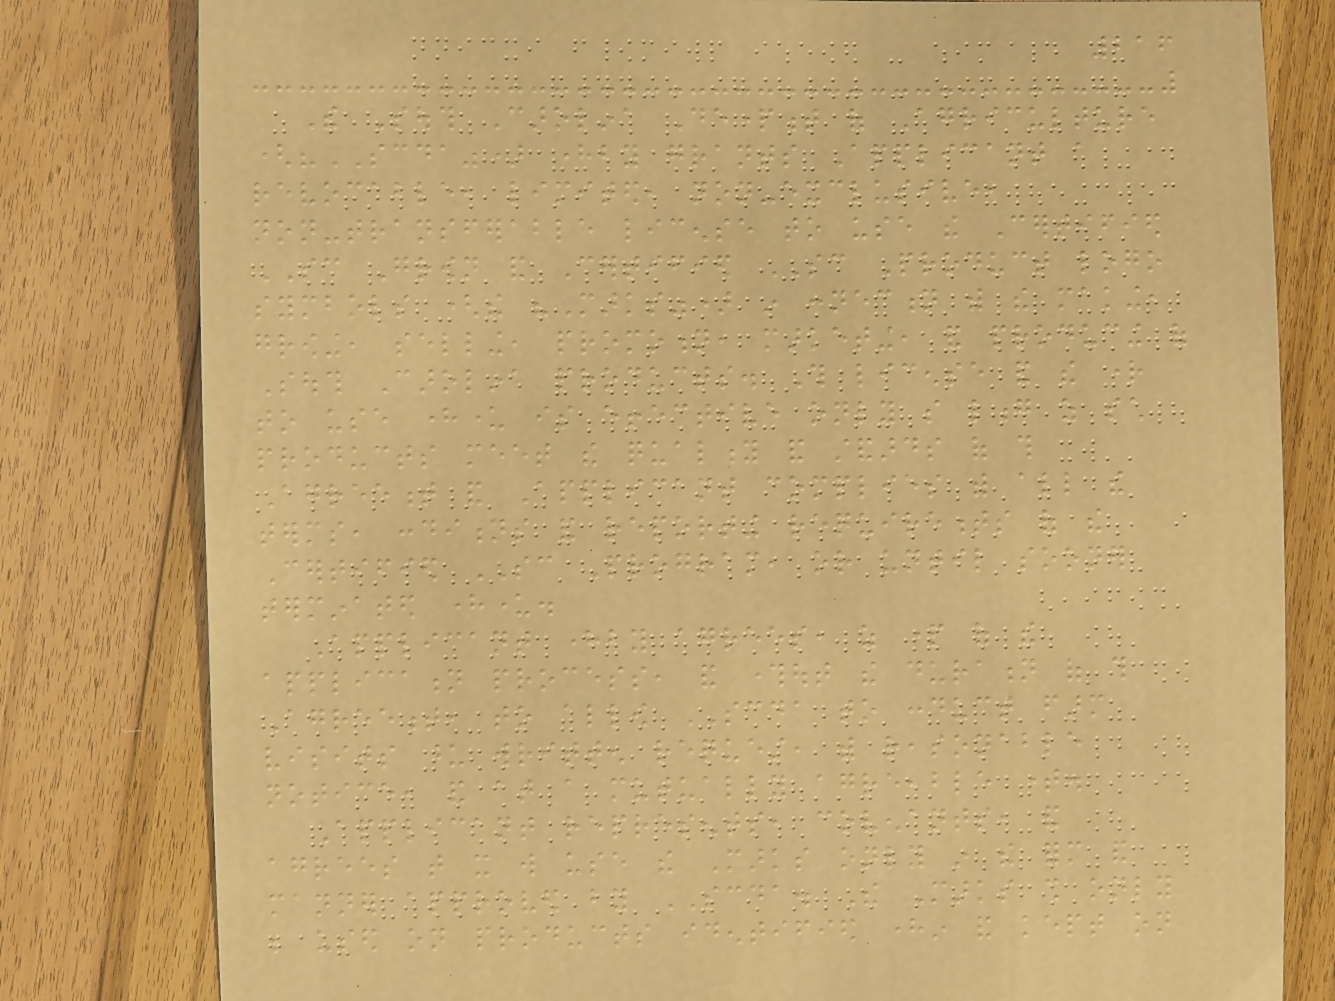216
The South Carolina Department of Agriculture
("SCDA") hereby grants Applicant a
revocable, limited, non-exclusive,
non-transferable license to use the Certified
SC Grown and Certified SC Product logo
symbols (the "Marks") in connection with the making,
growing, selling, promotion, marketing, and producing of
South Carolina products. This license and the right
to use hereunder is effective only so long as such
products meet the quality and standards of this
Agreement and Applicant complies with all the
terms, conditions and reporting requirements of the
Certified SC Program, or until sooner
terminated hereunder.
Applicant hereby agrees, as part of the
application process, and throughout the duration of this
Agreement, to allow SCDA to conduct farm
visits upon written request, with reasonable
notice, and at a mutually agreeable time.
Applicant represents, covenants, and
agrees that it will use the Marks only in the form and
manner approved by SCDA. The Marks shall only
be used on products identified herein and kept on
